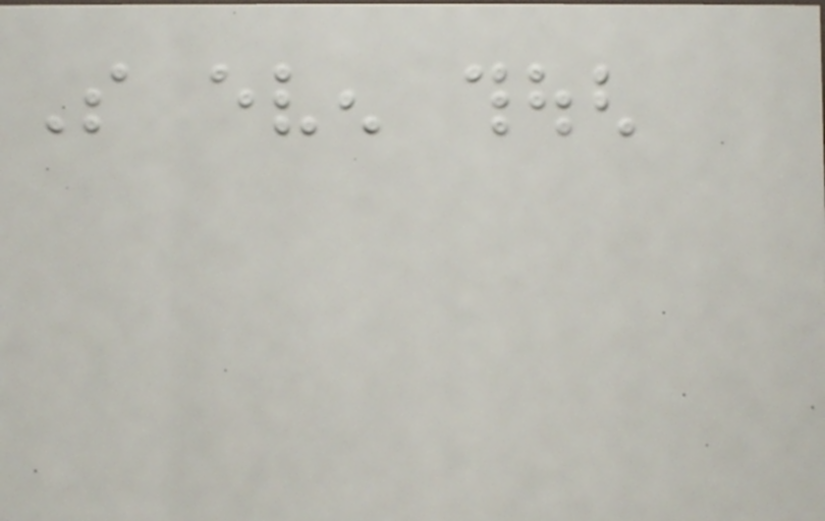So even though
